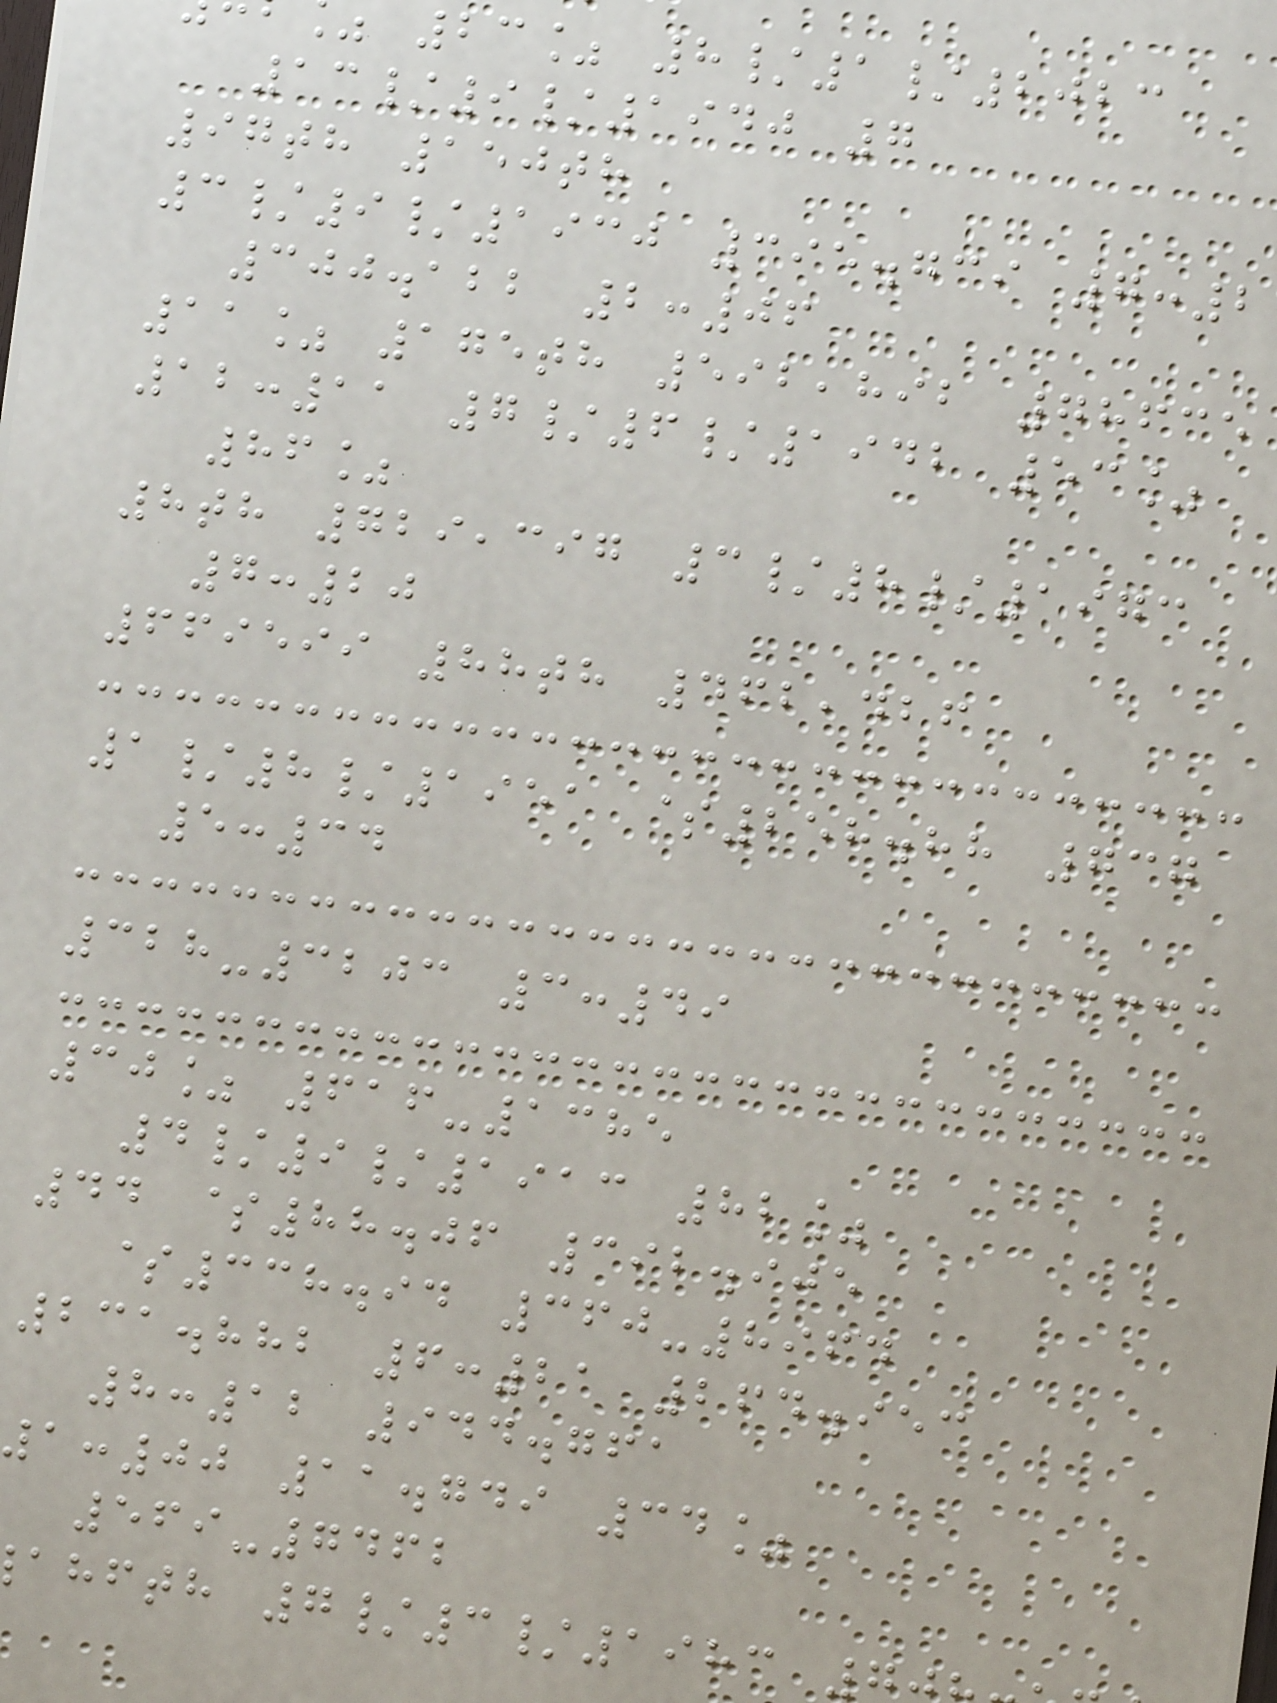23% 8/1/2023
13/9/1940 7
97th 150th
3/9/1930 395.739 7:2
300.122 2:06
11% 175th 592,892 78635
12:11 7/6/1942 53%
86%
8th 729,397 3/8/1973
7:20
669599 88th 462,426
1/8/1951 $258.88 737
5:34
328-3203 3:49
30% 616-1385
4/9/1913 82%
44 $88.06 392.905
$338.94 360-8964
231.882 6:21 264.953
8:12 944.761
1:00 11.749 34%
569-7462
ahfth 7/3/1983
